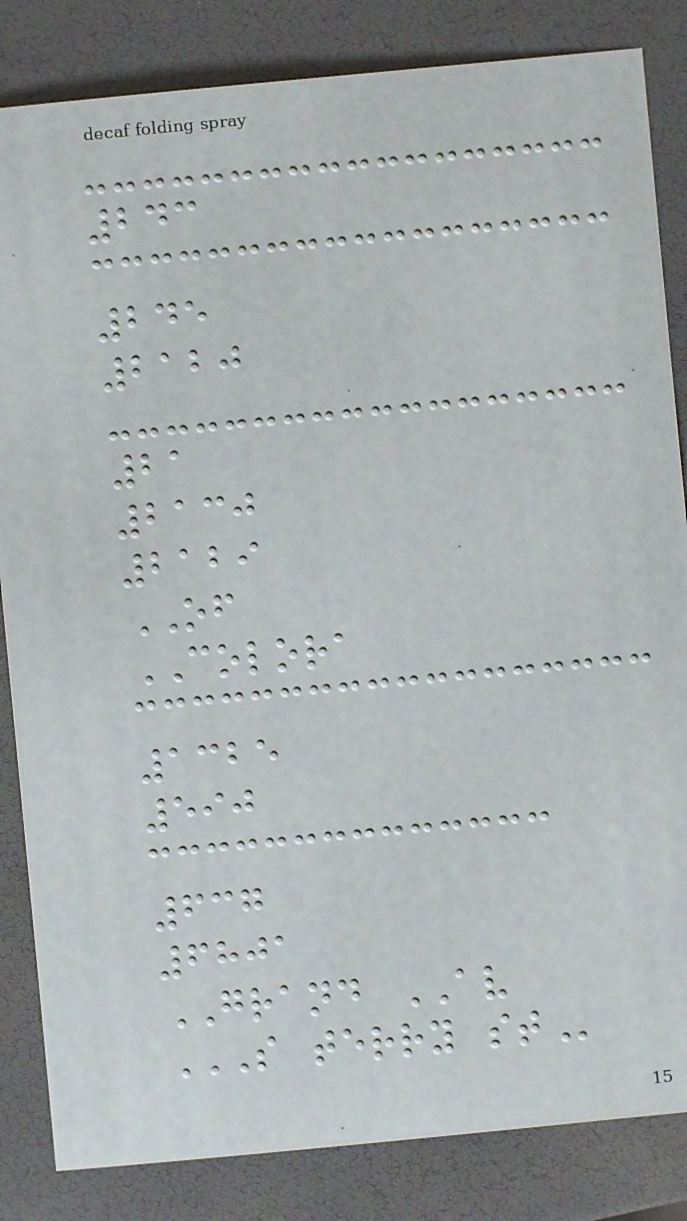243
245
2120
21
2130
2129
OF
COLORA
1325
590
637
6801
GRAND AV
S TERRY ST
